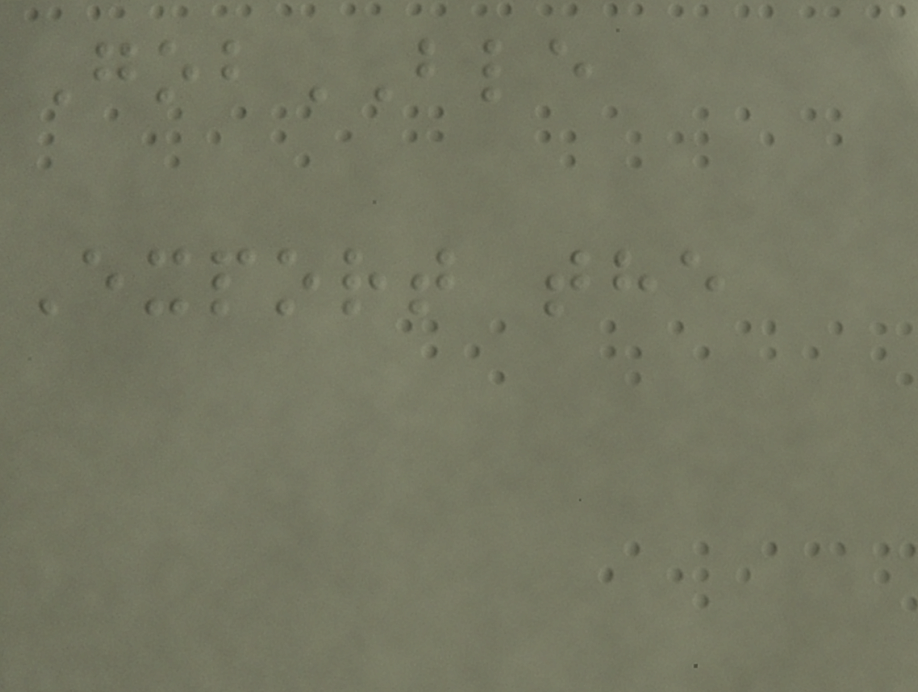GobBLE
Export the
